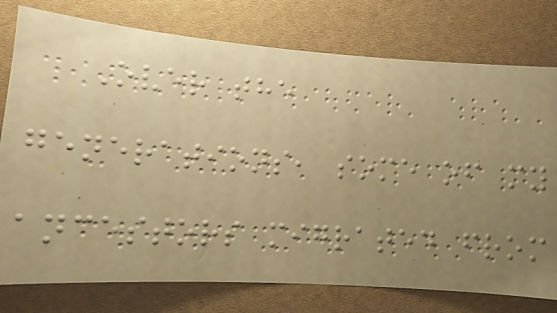Over the
generations, some of my
ancestors migrated from
